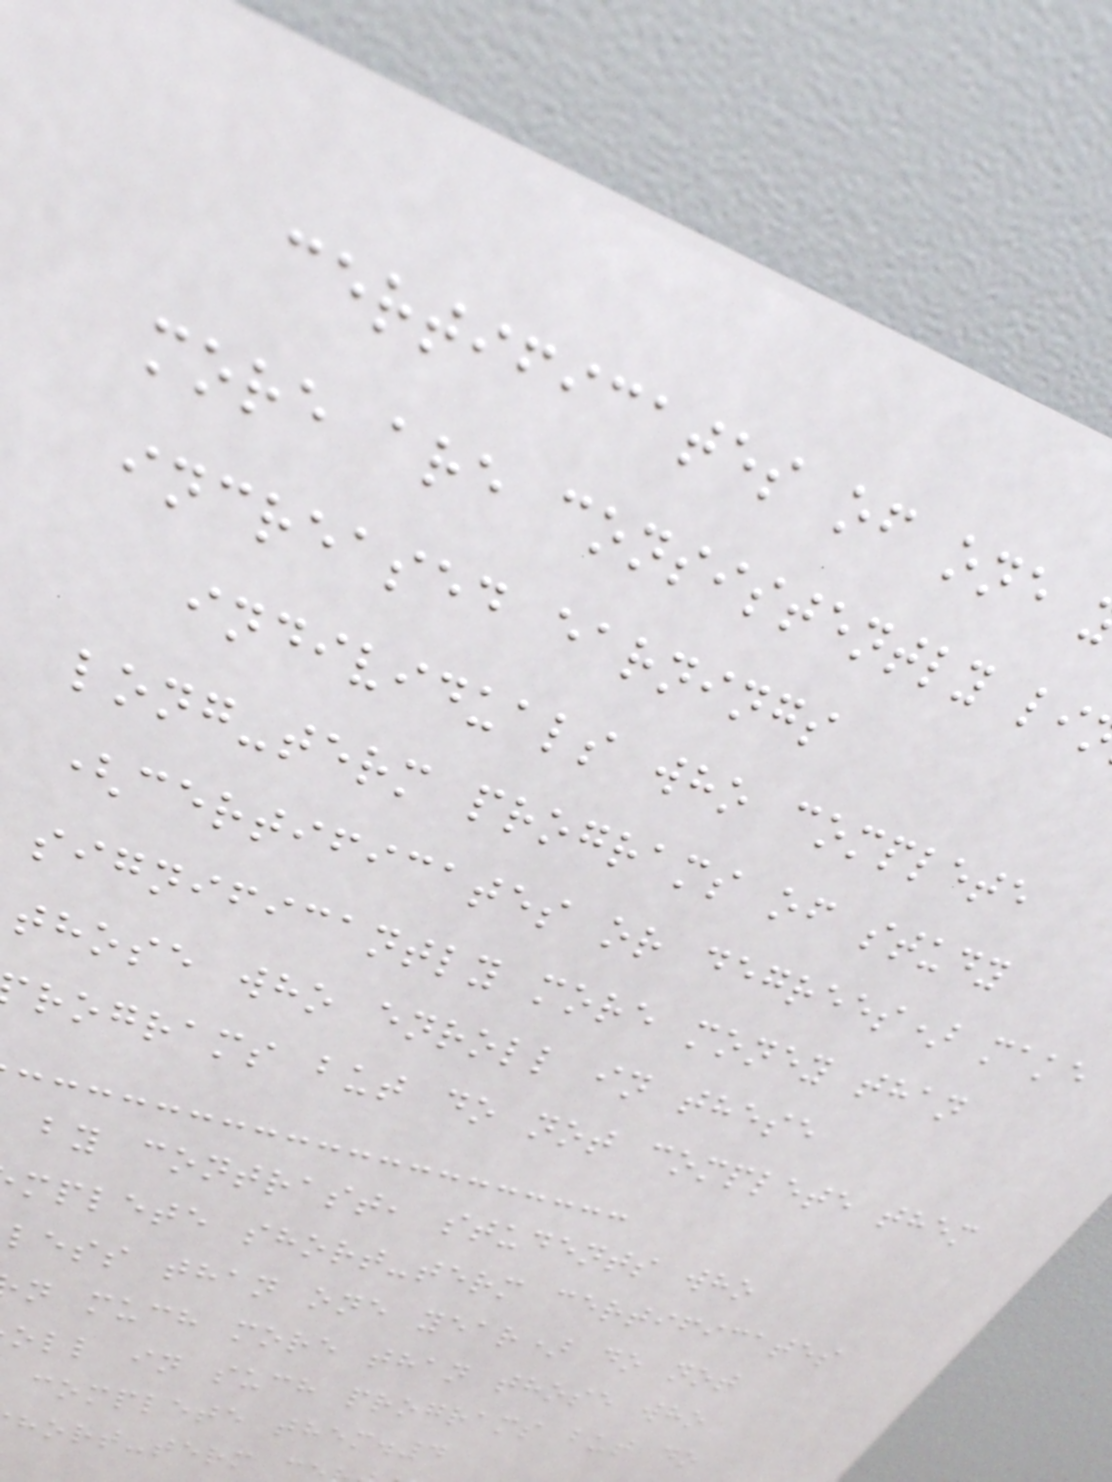certificates of one
more are consistently li
increased earnings
individuals who complete
long-term programs of study
(certificates or degrees) make
significantly more money than
those who enroll in these
rograms but do not complete them
by contrast, students who
mplete short-term certificates
less than one year) do not
n much more than those who
oll in such programs but do
complete them.4
hort-term c
